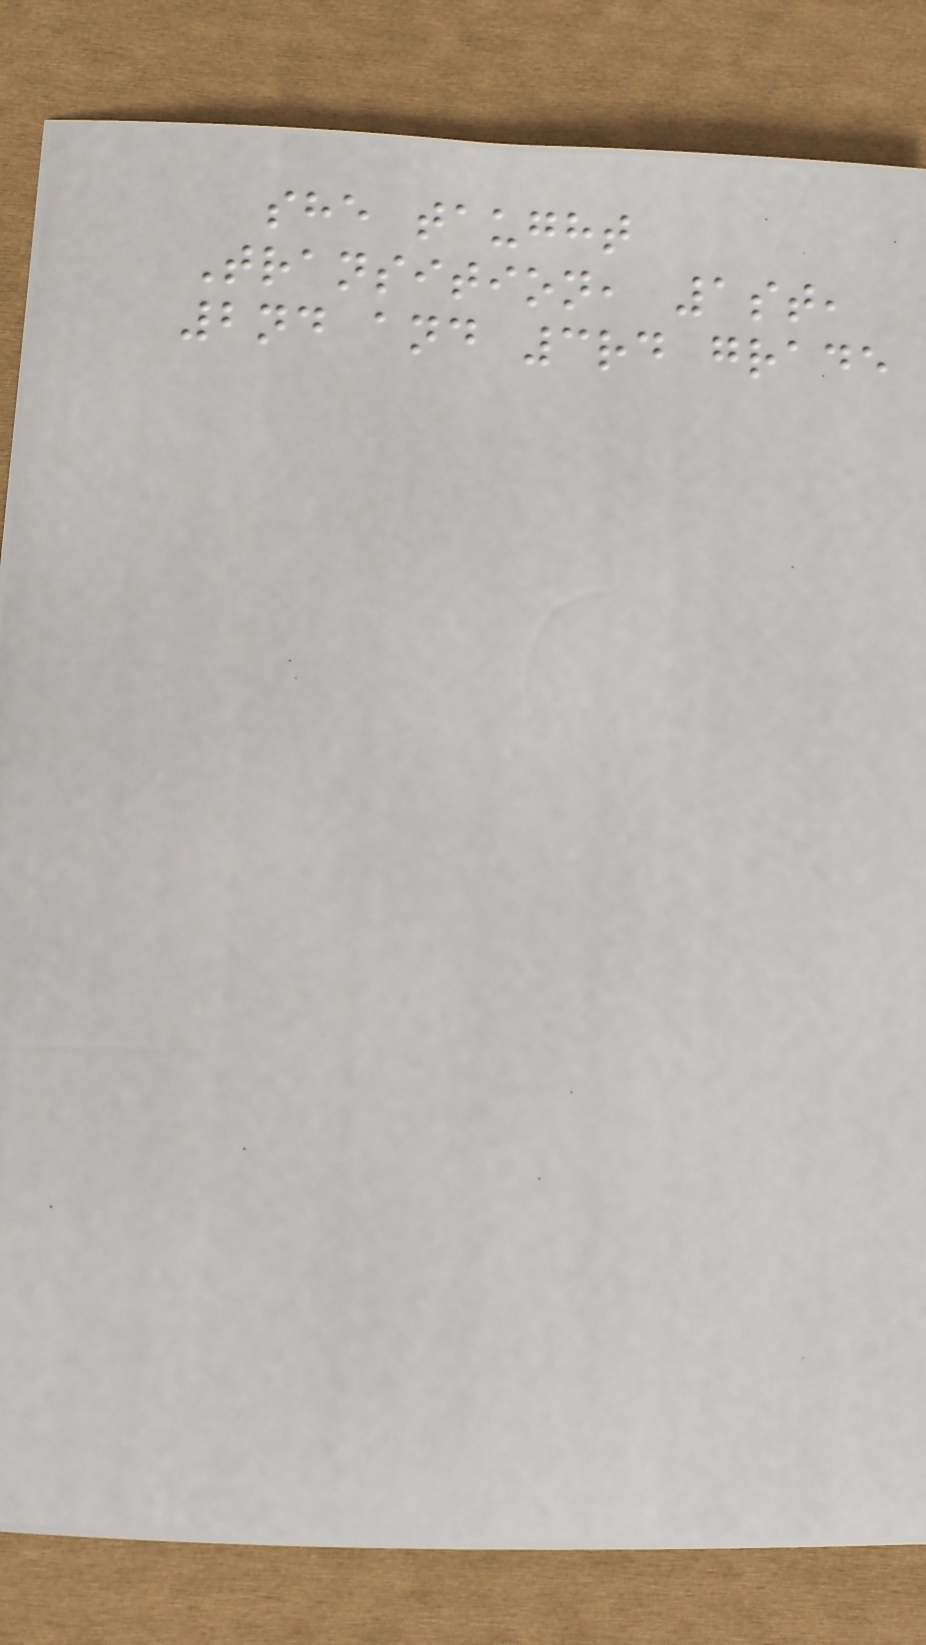she taught
Transition, 1st,
2nd and 3rd grade
